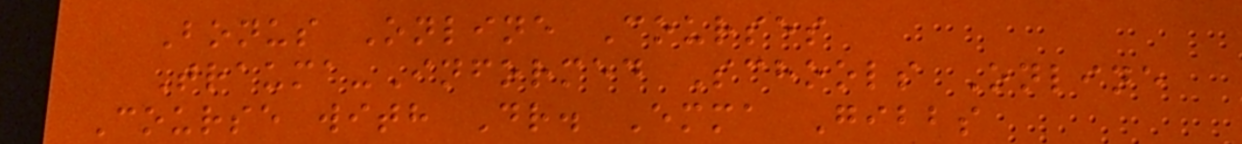Bonus Online Courses
Trauma-Informed Schools Online
Course with Dr. Emma Gibbs
